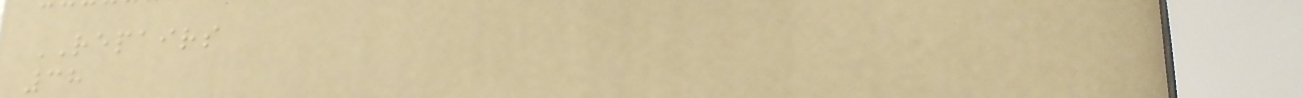REPAIRS
38
